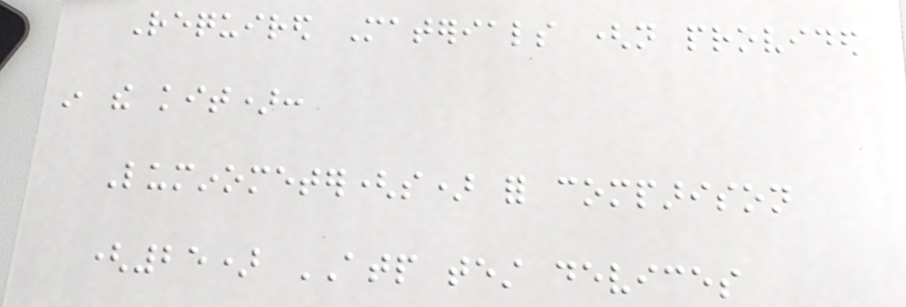Required Materials (not provided
in the kit):
Luminometer(s) for comparison
(25) ATP test devices
